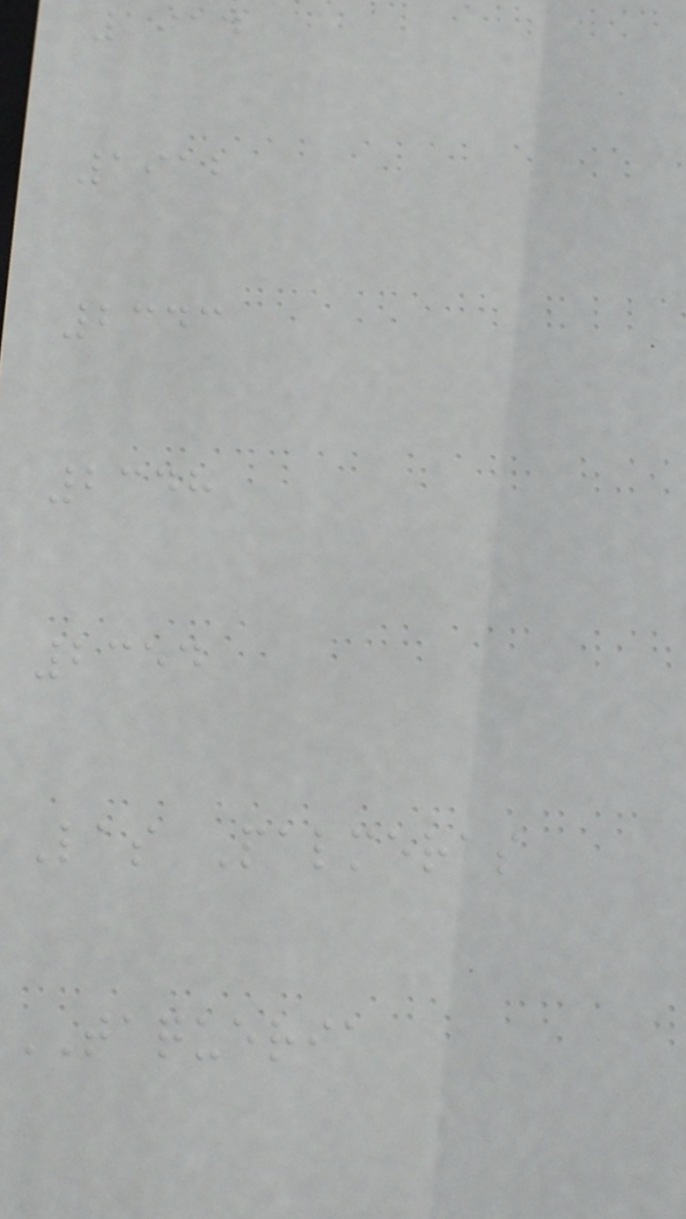1914
1912
2343
2348
2354
Las Palmeras
TAQUERIA
